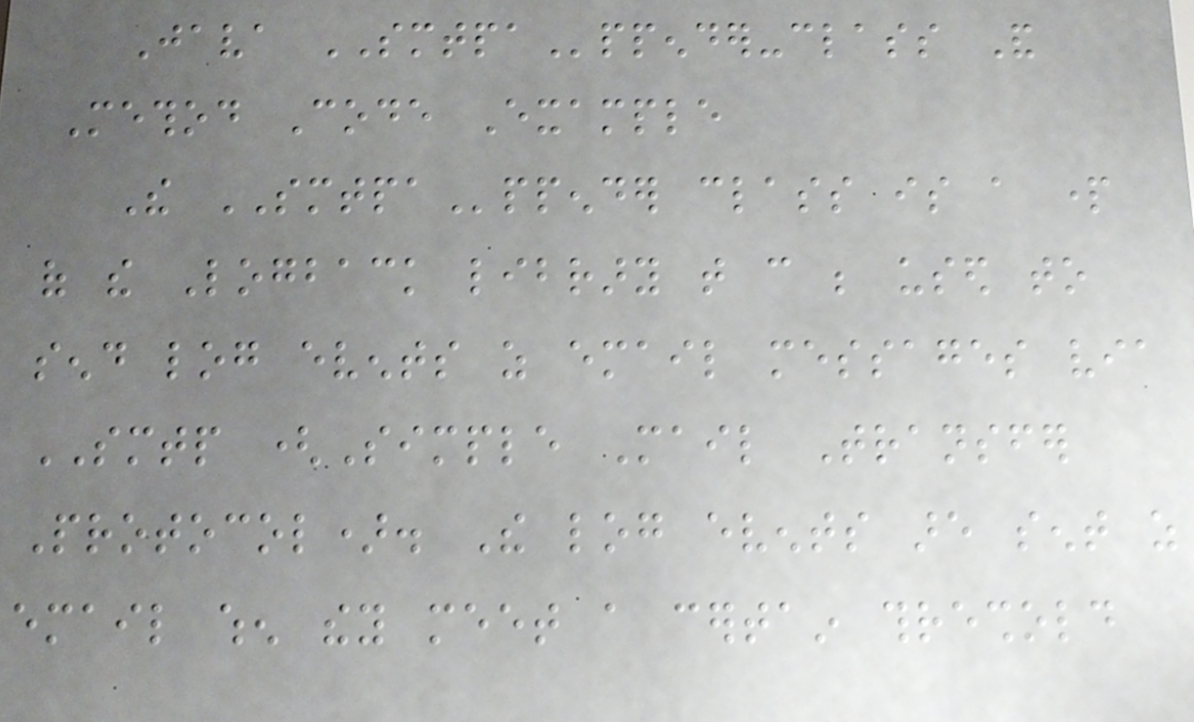Java SMTPAppender-class And
Method Code Example
The SMTPAppender class is a part
of the Logback library that can be used to
send log events as email messages via
SMTP (Simple Mail Transfer
Protocol). The log events are sent as
email when they meet a certain threshold
